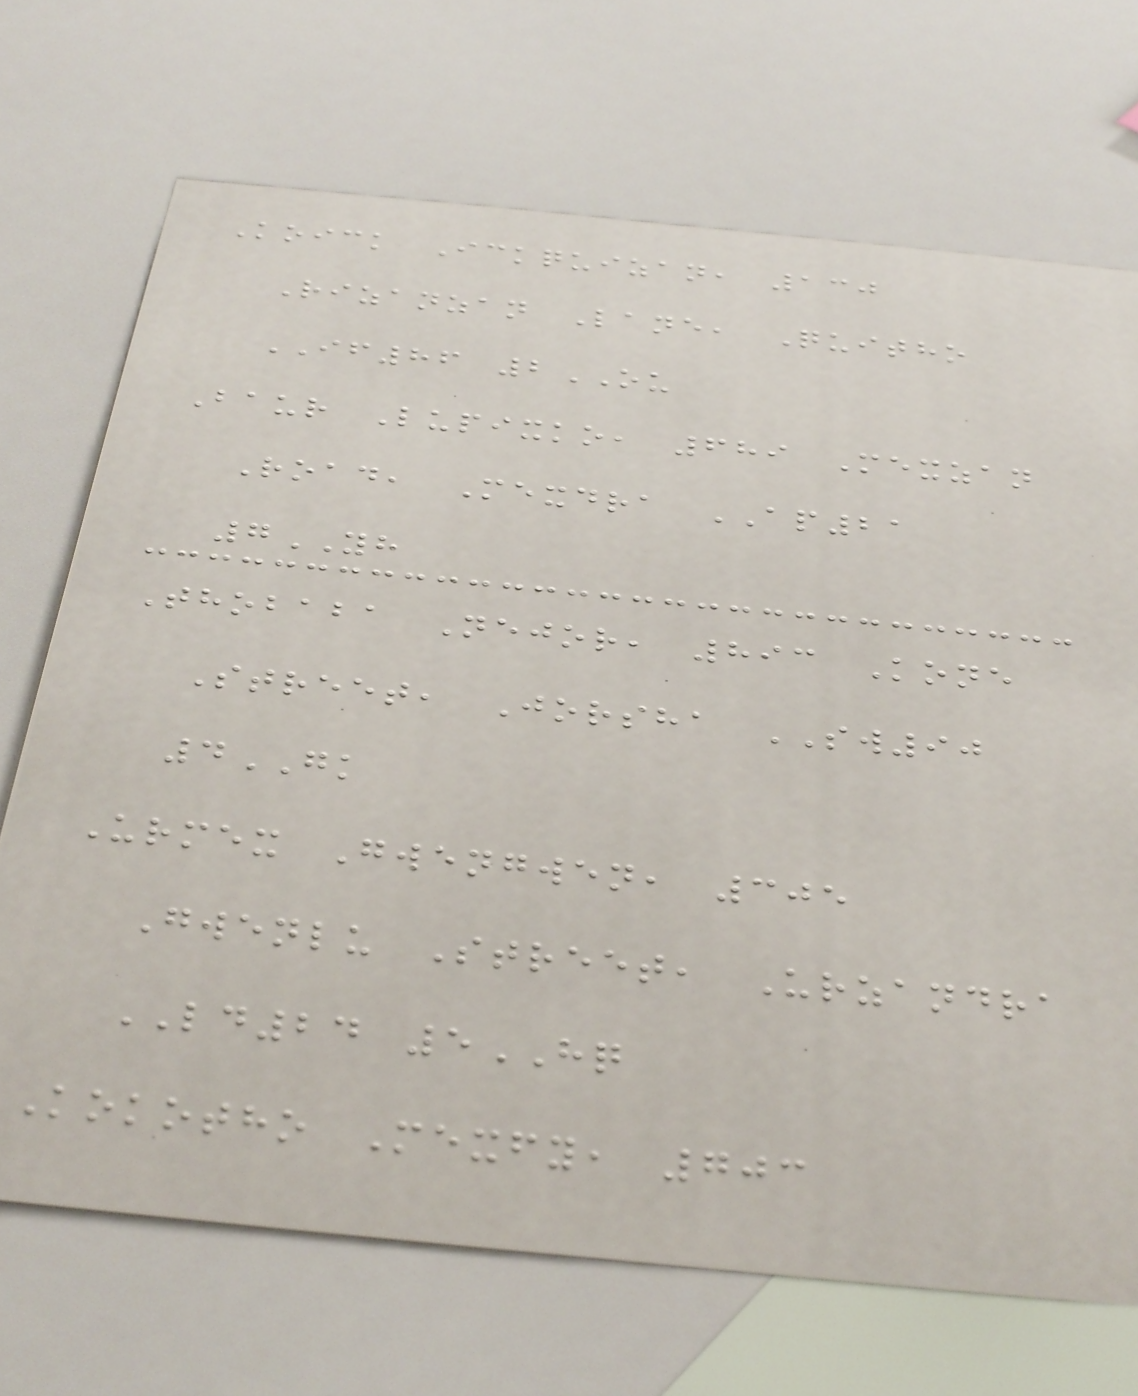Koick Ickquizan, 130
Rizanzan Lane, Quitho
IF86 2OU
Baur Lupixko, 689 Mexzan
Road, Mexdra AP21
7YH
Thobaba Nejor, 893 Kone
Street, Jorsha SW90
4GK
Urmex Gwengwen, 305
Gwenlu Street, Urzandra
LD24 5HQ
Kokotho Mexfy, 703
